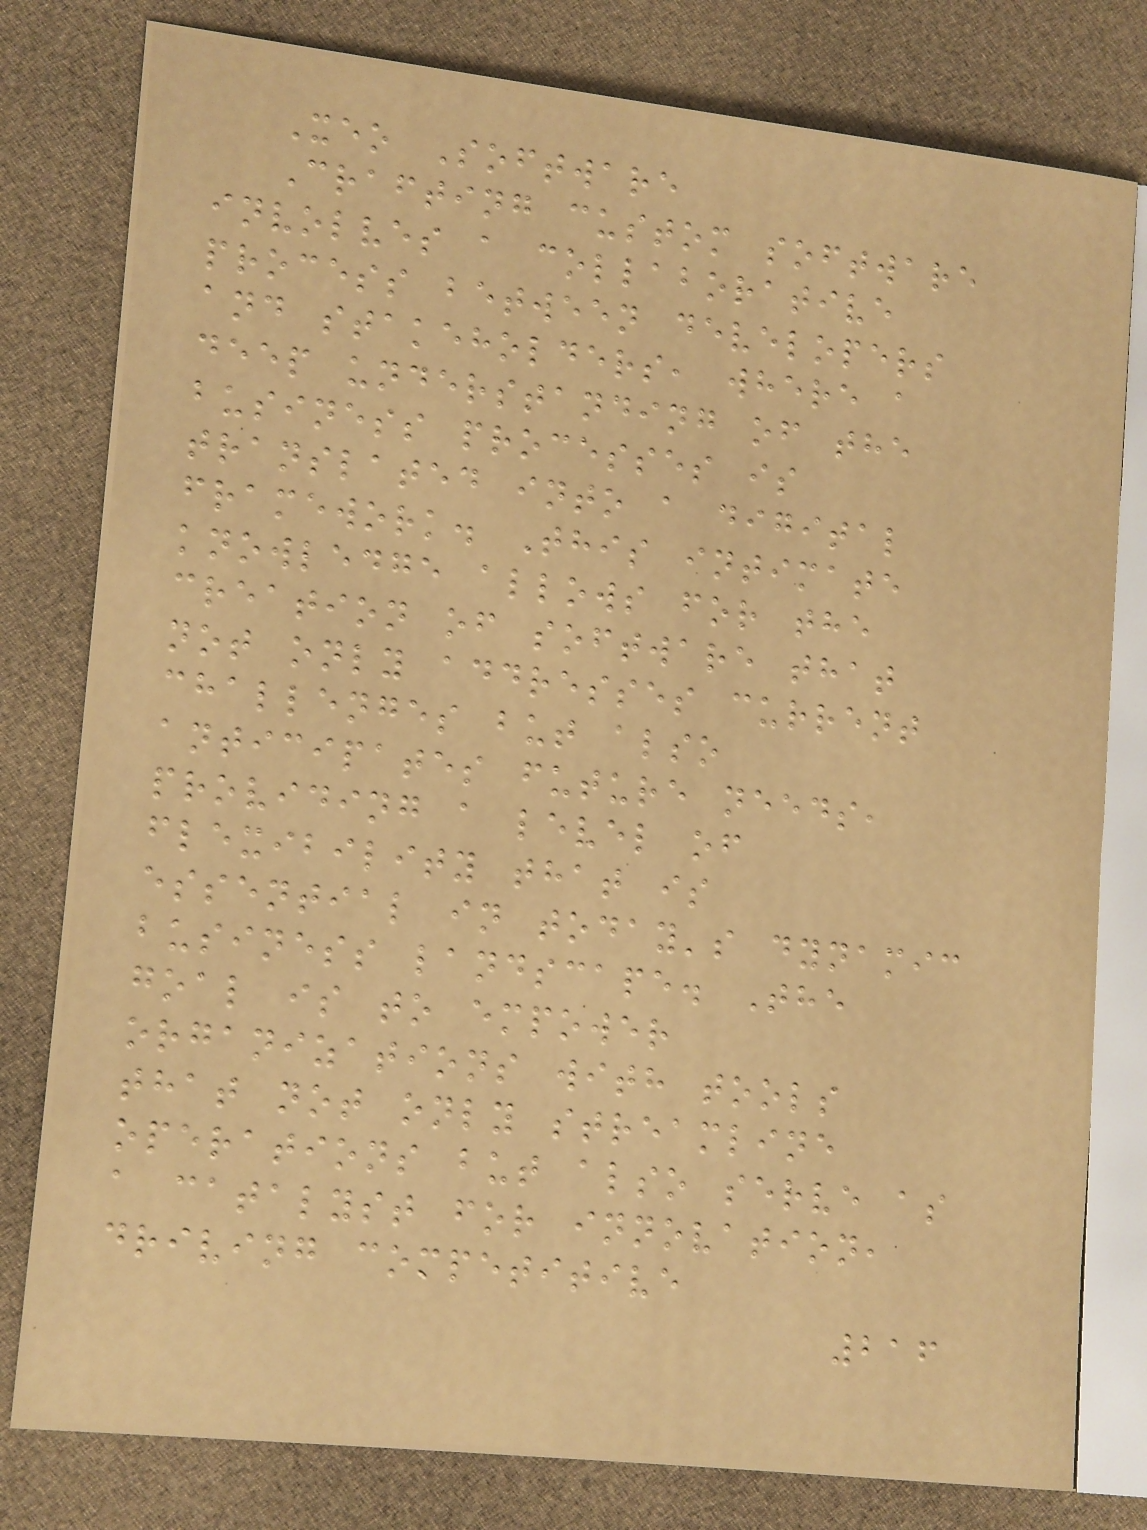Xeo Software
Crafting custom software
involves a collaborative
process between developers
and stakeholders, where a
deep understanding of the
business processes is
translated into a digital
framework. This intimate
knowledge allows for the
creation of software that
not only addresses current
challenges but also
anticipates future needs,
providing a level of
flexibility that is
essential in today's dynamic
business landscape. The
goal is to empower
organizations with tools
that not only streamline
operations but also serve as
a catalyst for innovation,
driving competitive
216
